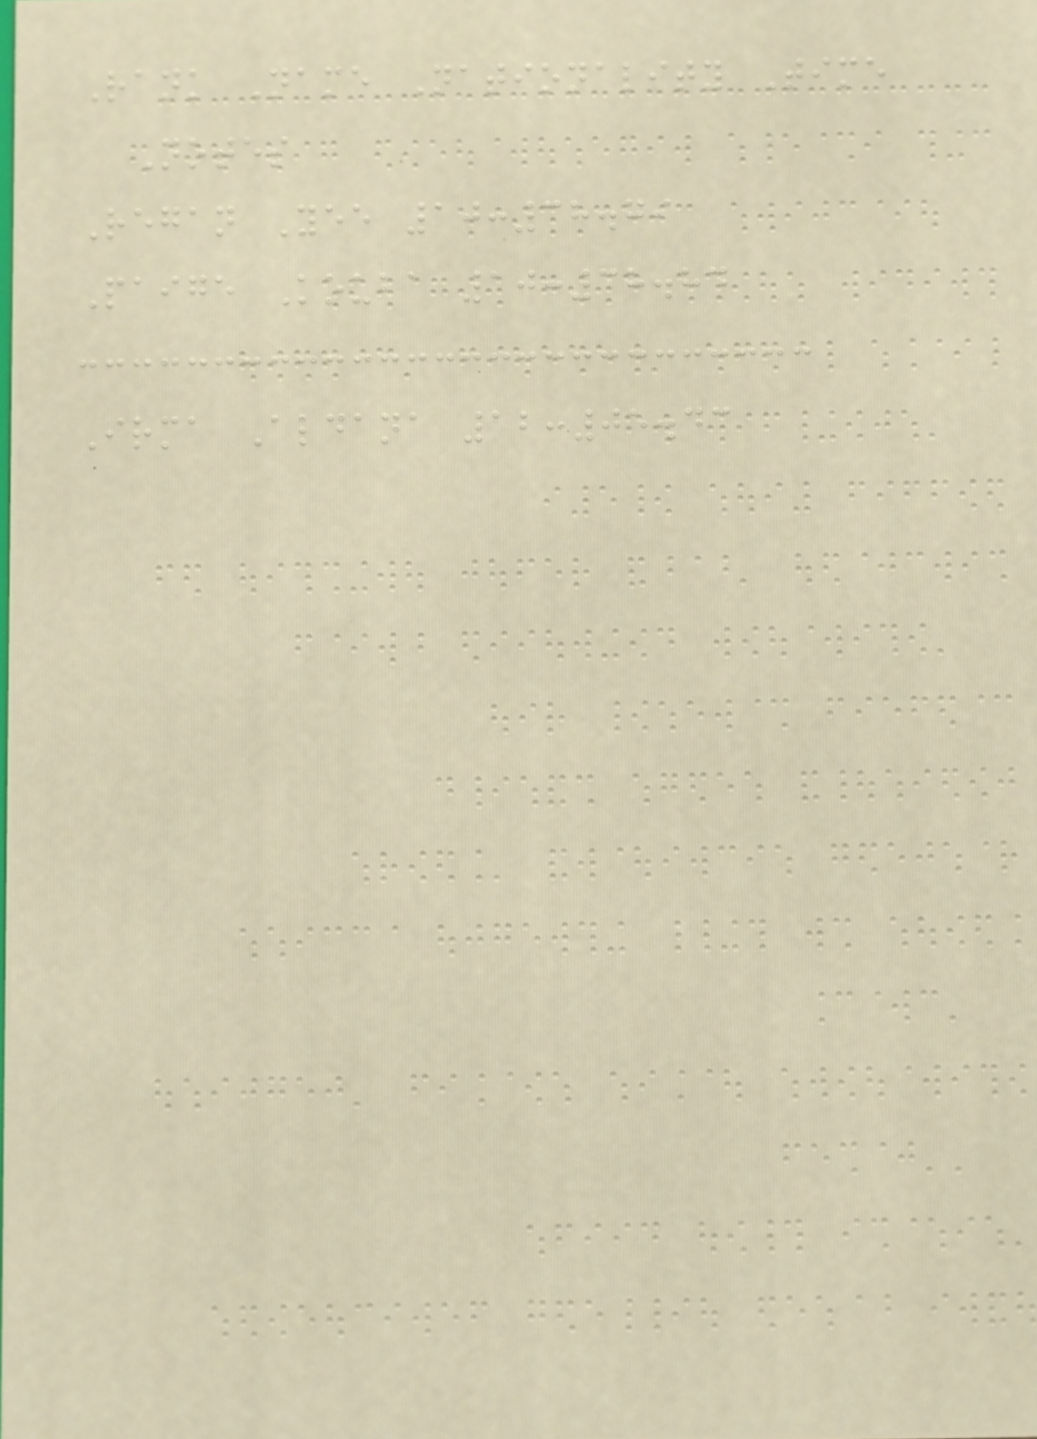Rank Name Nationality Time
Notes
Regan Yee 10:38.79
Paige Kouba 10:38.84
Irma Aldana 12:05.43
